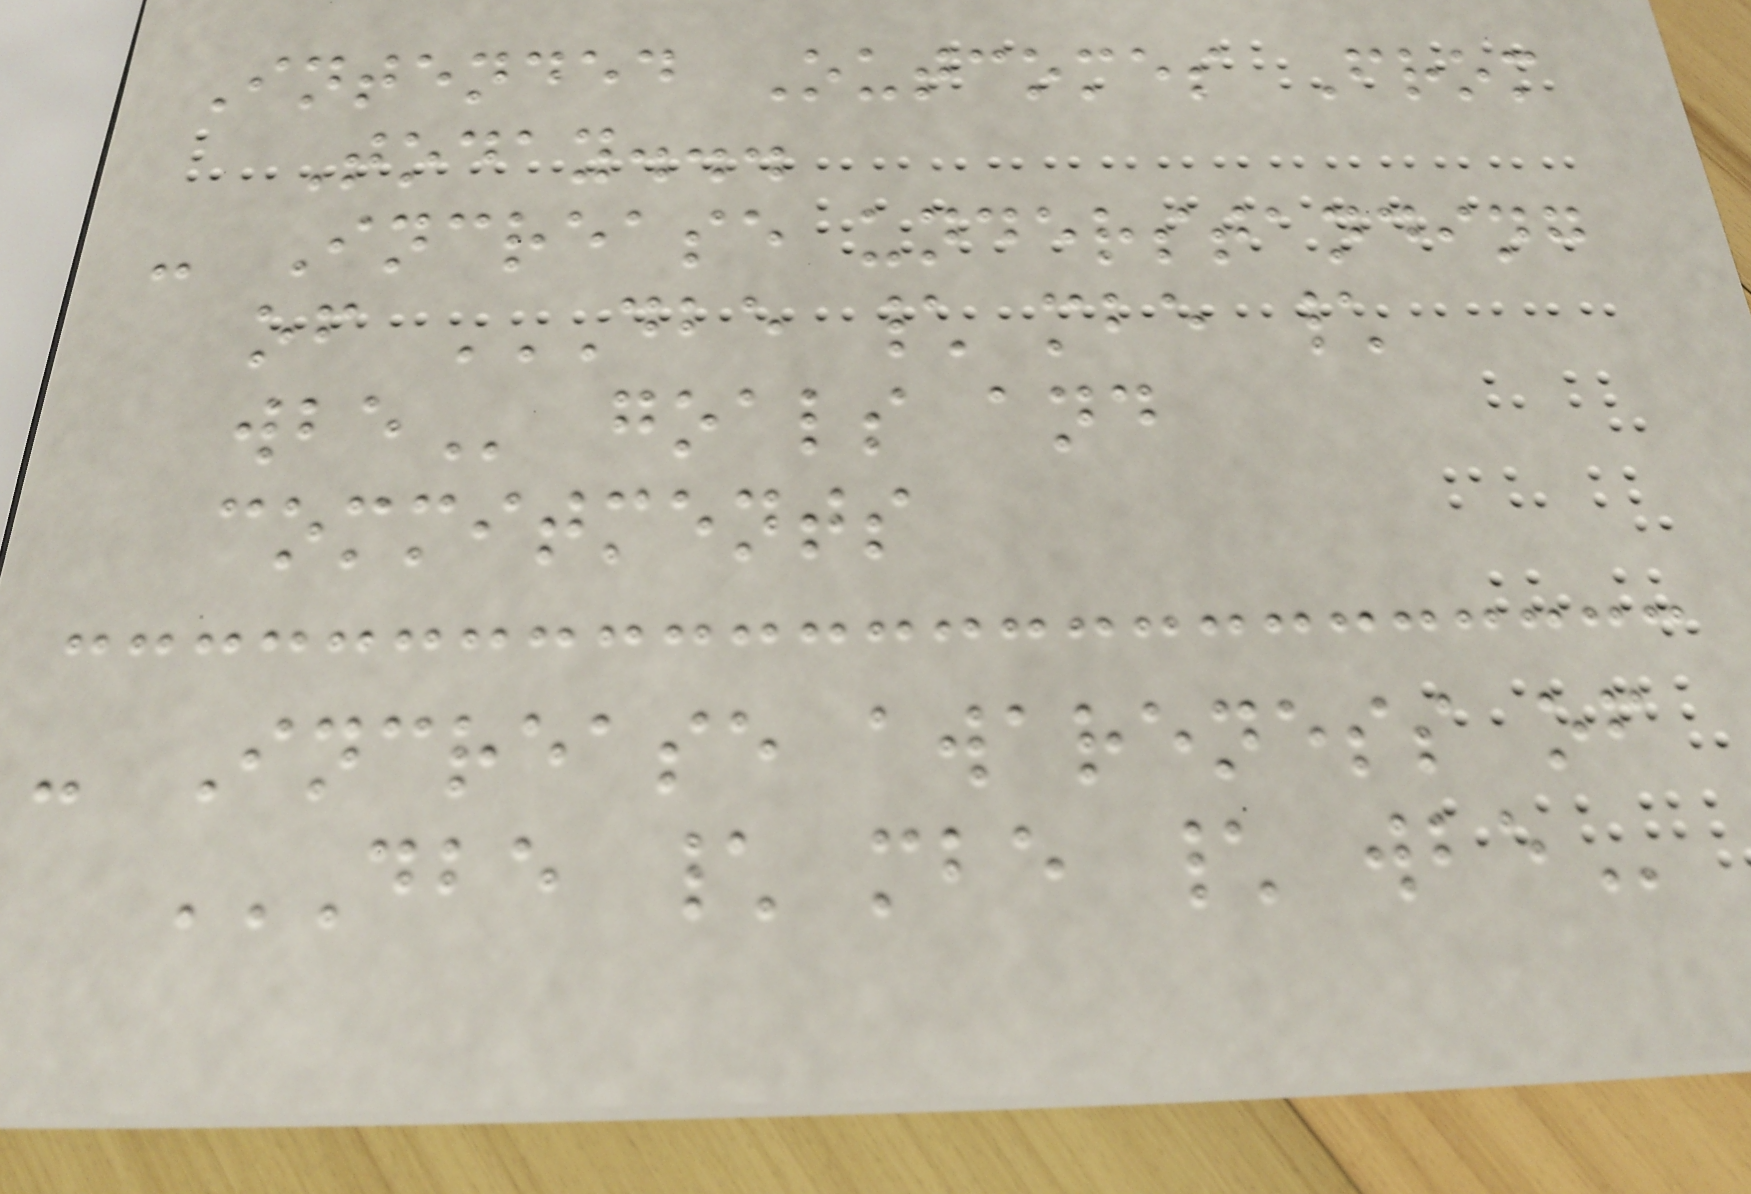Intended Outcomes From
Today...
- Increase understanding
of DBE \ MBE \
WBE goals and
commitments
- Increase awareness of
DBE \ MBE \ WBE
